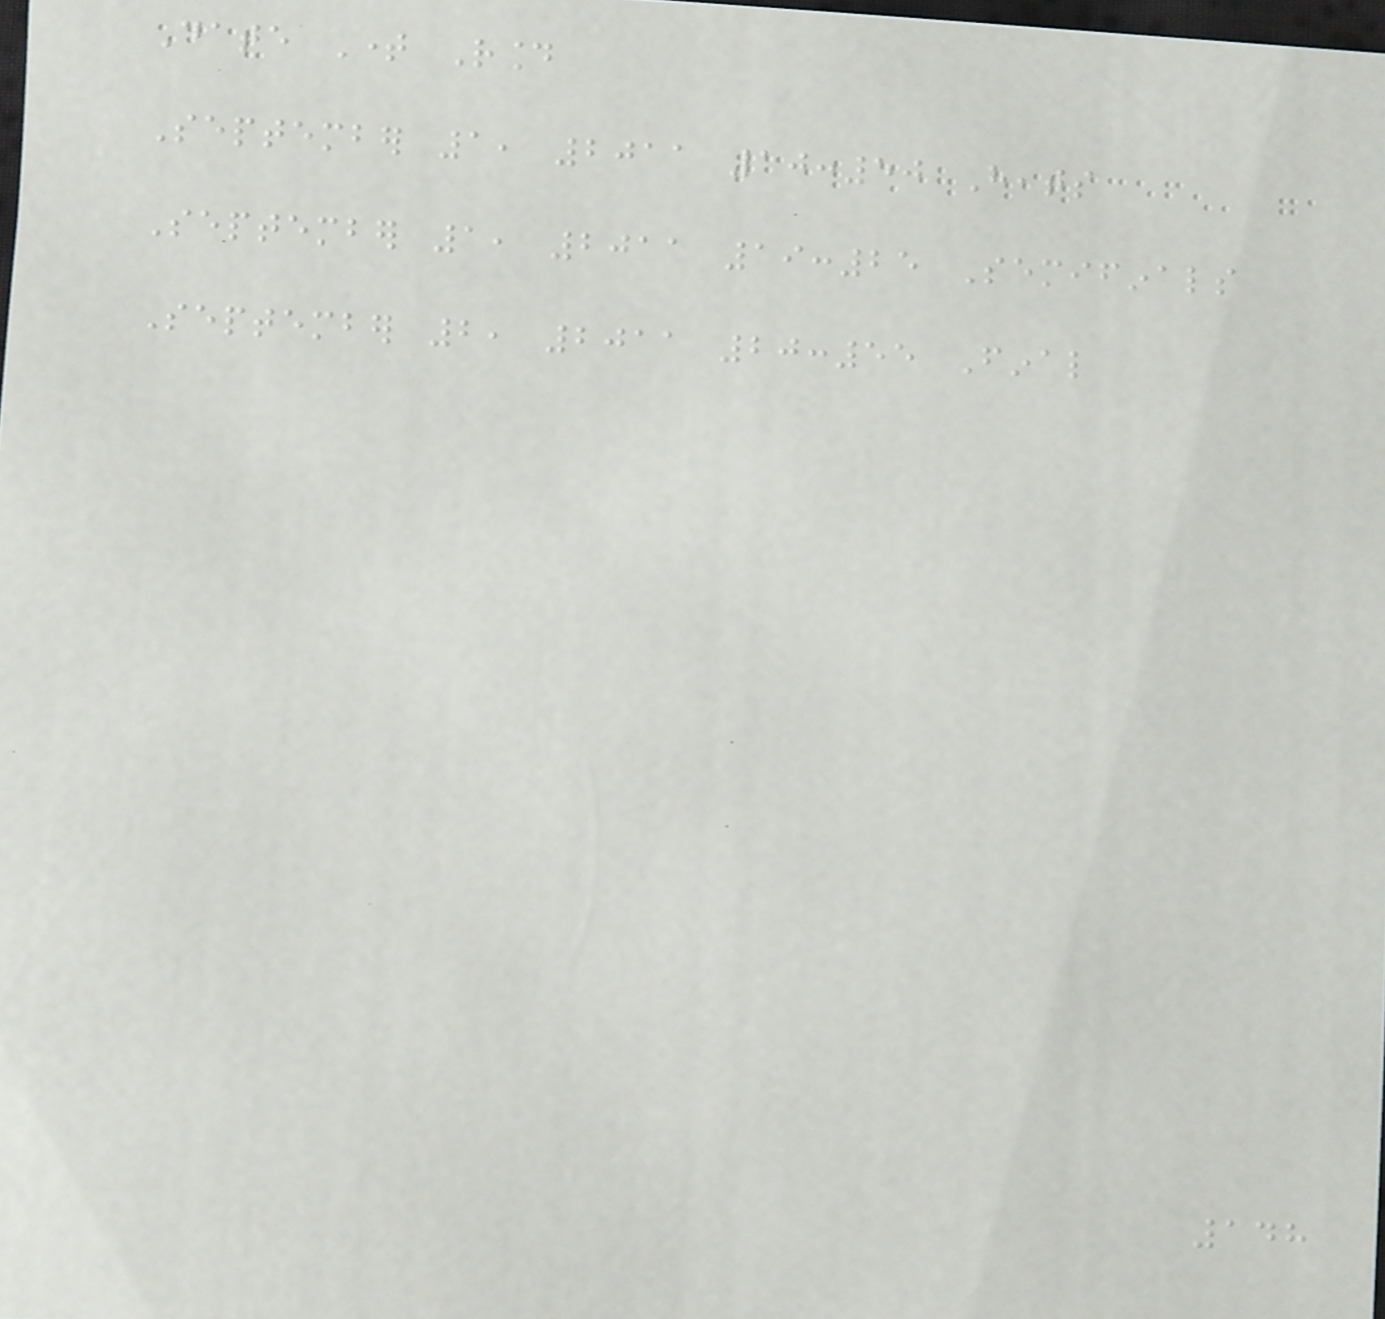Date Time Round
September 1, 2011 10:50 Heats
September 1, 2011 19:25 Semifinals
September 2, 2011 20:55 Final
148
